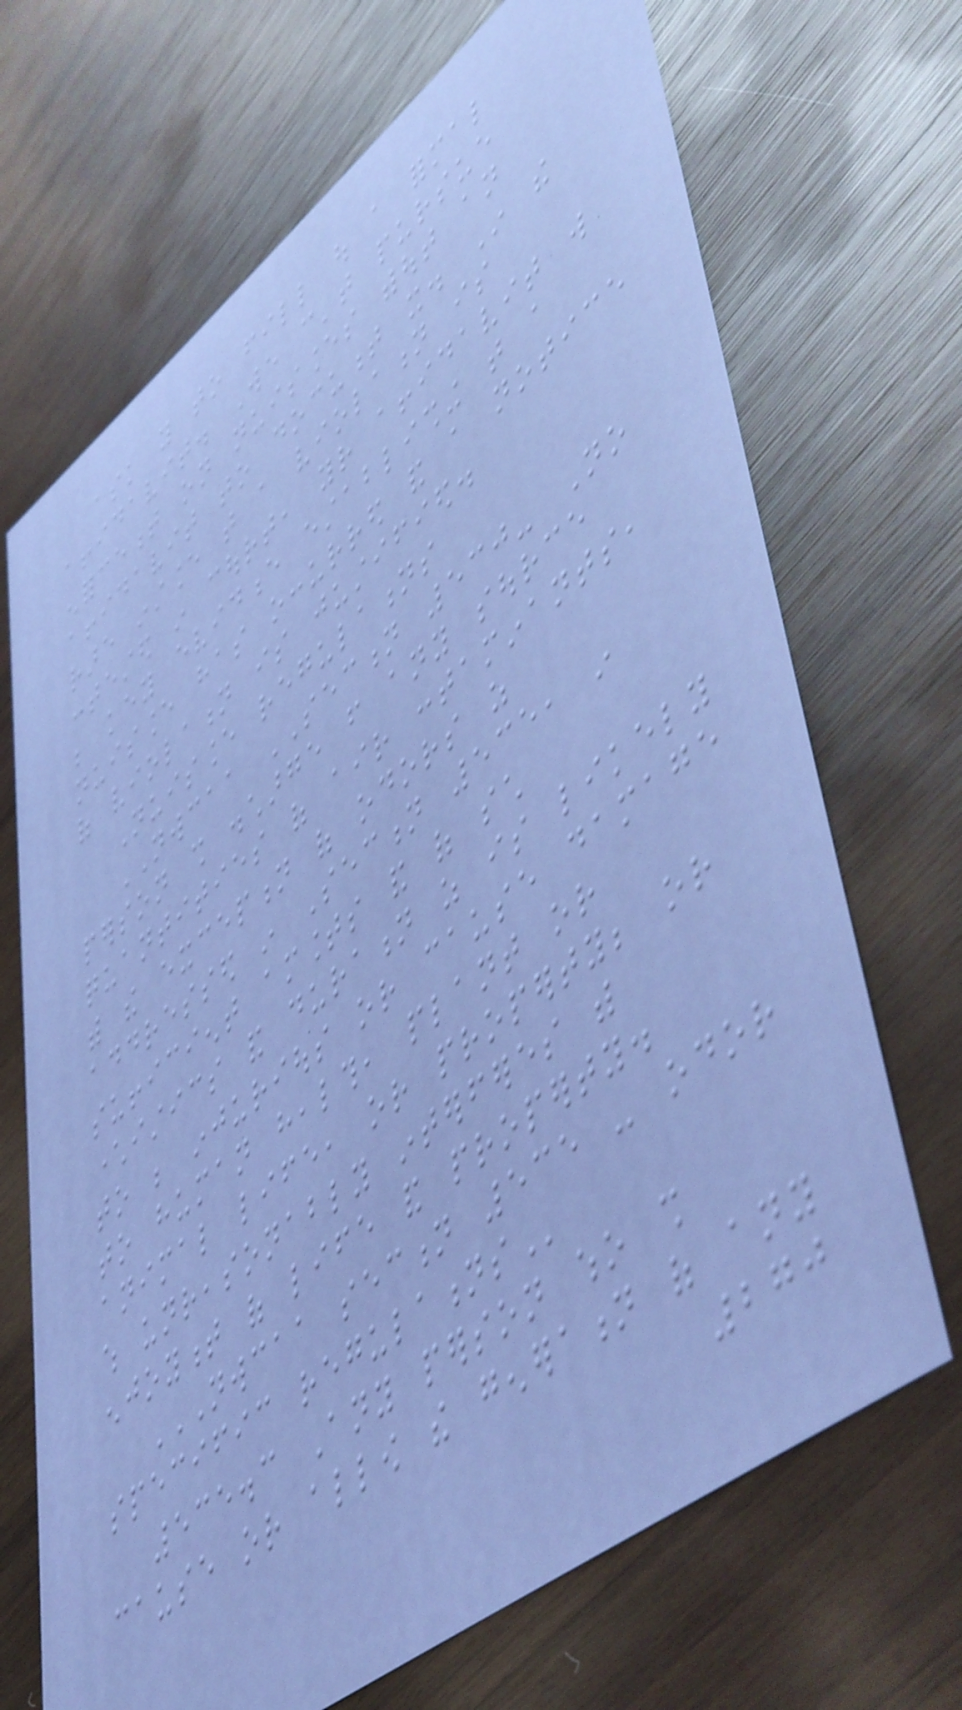ask you to fill out a formal
affidavit. We can't pursue
enforcement on nuisances without an
affidavit to document it. In the
rare instance that a violation is
contested in court, your affidavit will
be key evidence establishing that a
nuisance has occurred and a notice
of violation is justified.
Nuisance regulations
NWCAA SECTION 530- No
person shall discharge from any source
quantities of air contaminants,
with the exception of odors as
addressed in Section 535, in
sufficient amounts and of such
characteristics and duration as is likely
to be injurious or cause damage
to human health, plant or
animal life, or property; or
which unreasonably interferes with
enjoyment of life and property.
NWCAA SECTION 535 - ODOR
SPECIFIC REGULATIONS
535.3 Any person who shall
cause or allow the generation of any
270
